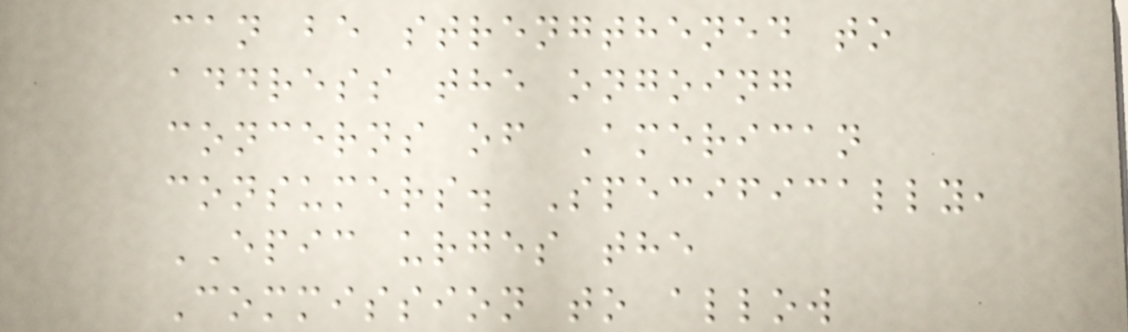can be strengthened to
address the ongoing
concerns of American
consumers. Specifically,
EPIC urges the
Commission to allow
